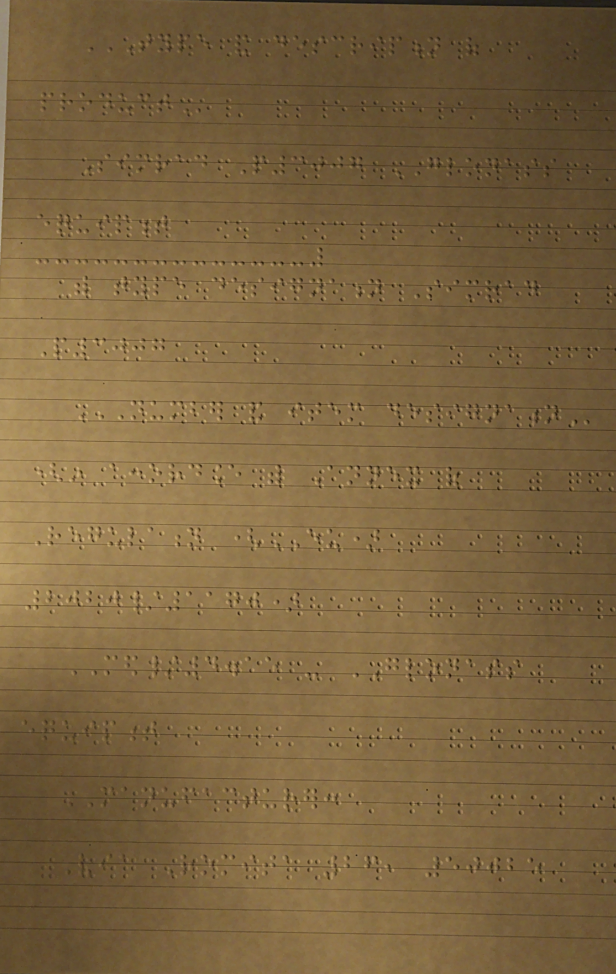TYPE AND DESCRIPTION OF
PRODUCT
Simrad P3007 GLONASS
equipment
with type designation Simrad
P3007
NUMBER AND ITEM DESIGNATION
(in accordance with Annex of
Regulation (EU)
2020/1170)
MED/4.15 - GLONASS
equipment
MANUFACTURER:
Via Romita 26, 50025
